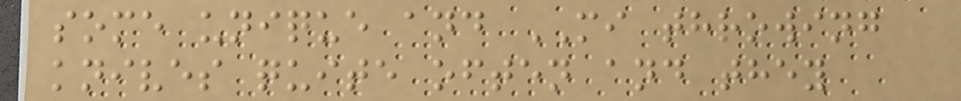some unique and MI throwing
knives quite often and they
